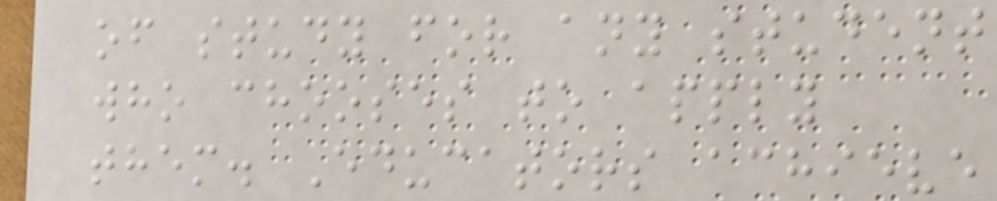of study for any student
who chooses to apply
them. Educators achieve
